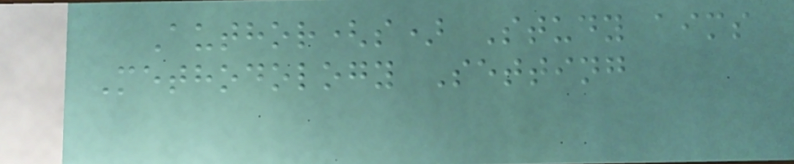Author(s) Study aims
Methodology Setting
